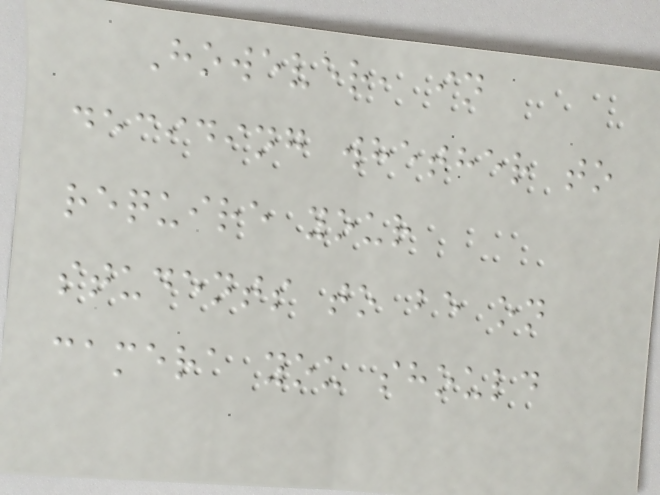However, in
deciding whether to
require your
students to be on
camera you should
